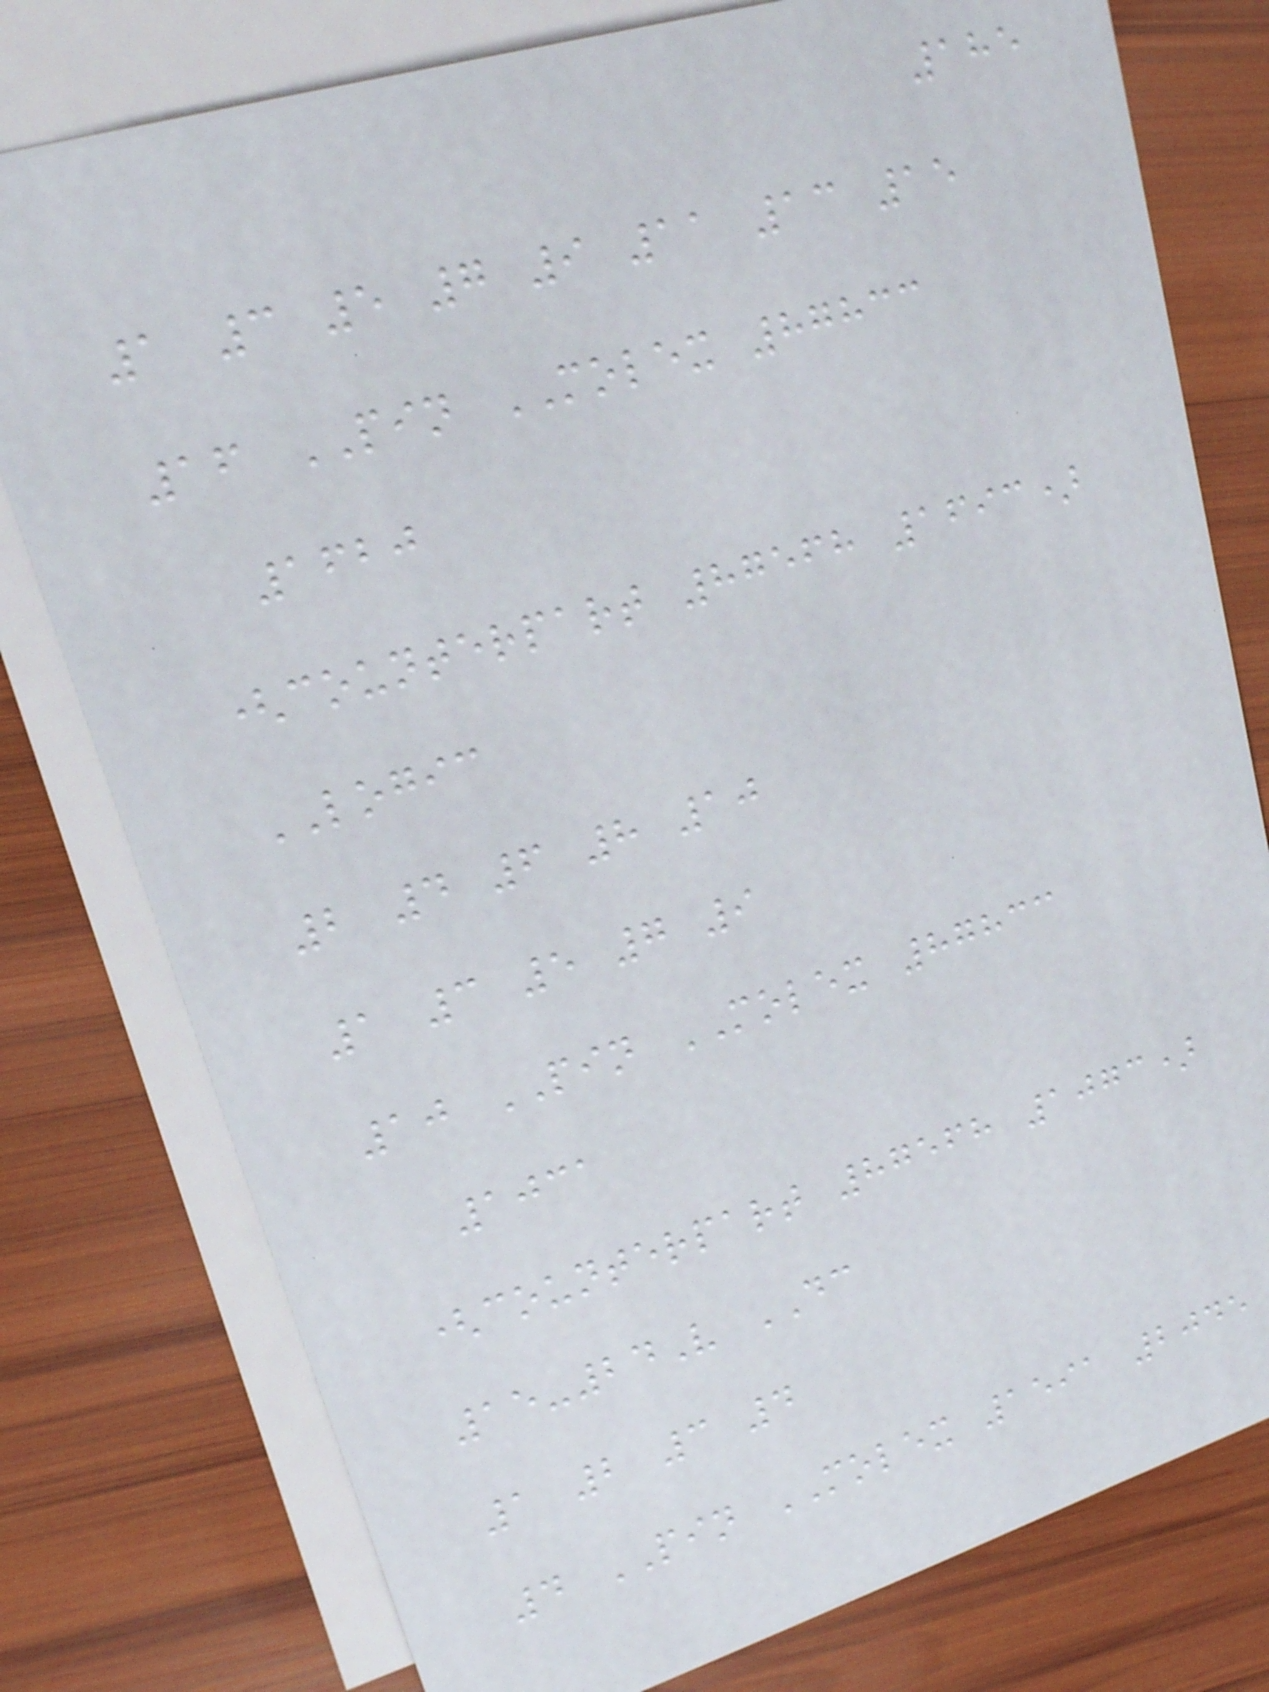185
1 3 5 7 9 11 13 15
16 PIN MOLEX 87833
1620
(counterpart 87568 1693)
LOGIC
2 4 6 8 10
1 3 5 7 9
10 PIN MOLEX 87833
1031
(counterpart 87568 1073)
15-24V DC
1 2 3 4
4 PIN MOLEX 1591 2045
